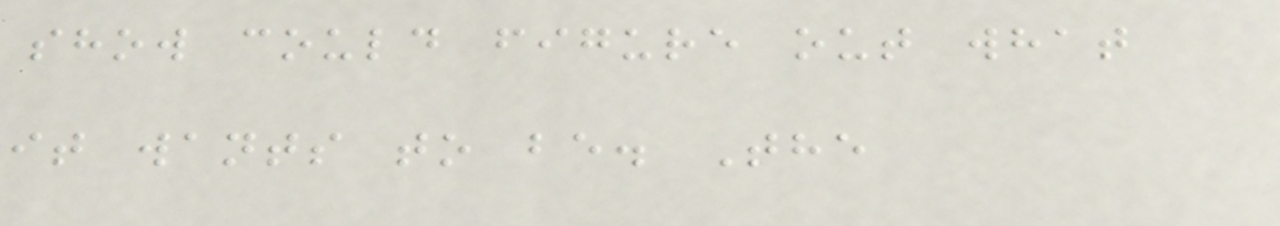show could figure out what
it wants to be. The
